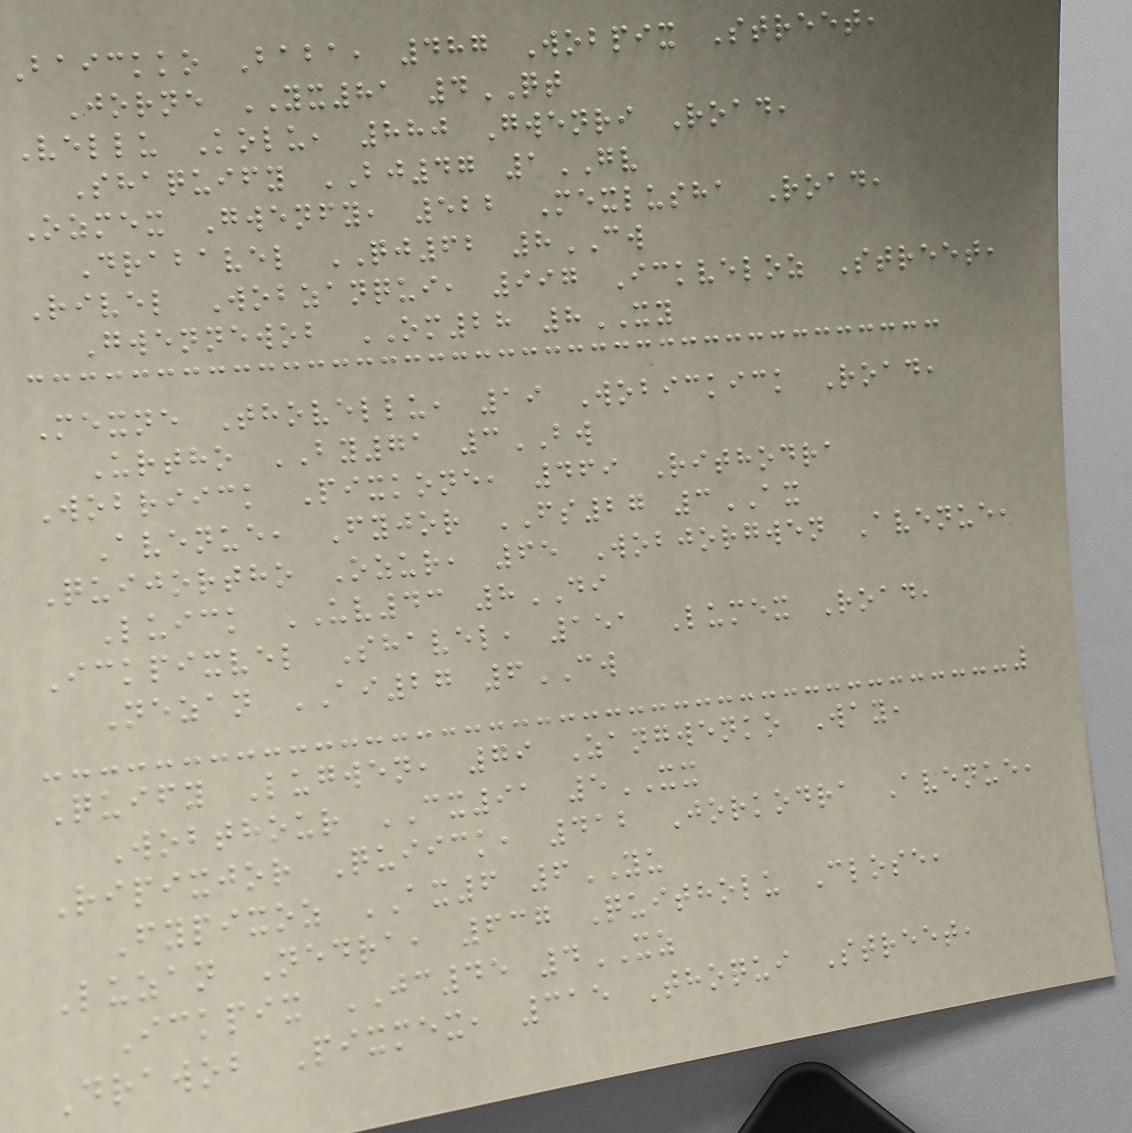Baickko Baba, 487 Wobpix Street,
Jorne YX81 4QT
Vellu Kolu, 880 Gwenri Road,
Shaquify BJ47 1GV
Ozmex Gwenfy, 522 Mexlusha Road,
Drabavel QJ62 8CW
Rivel Wobzanqui, 997 Ickveloz Street,
Gwennewob OM28 8XY
Mexne Thovellu, 19 Wobickick Road,
Urtho BY71 3BW
Wobriick Pixkone, 469 Rithodra
Avenue, Fyjor FS27 3AX
Quijortho Ozur, 65 Wobjorgwen Avenue,
Luick UV43 8DI
Ickpixvel Shavel, 151 Lumex Road,
Nezan AI27 6CW
Quify Lugwen, 79 Zangwenko Way,
Wobthour CX91 5XX
Ripixjor Quiick, 412 Jorkodra Avenue,
Fypixoz AX6 6YU
Luzan Nedra, 637 Quitholu Close,
Ickpix JC45 4XZ
Drawob Pixmex, 315 Thoqui Street,
